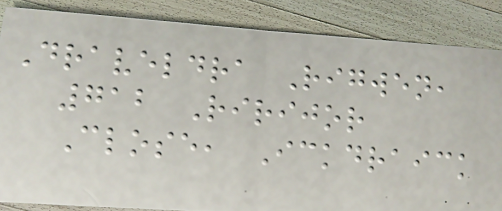Draveldra Rigwen,
712 Ririjor
Close, Ickdraick
